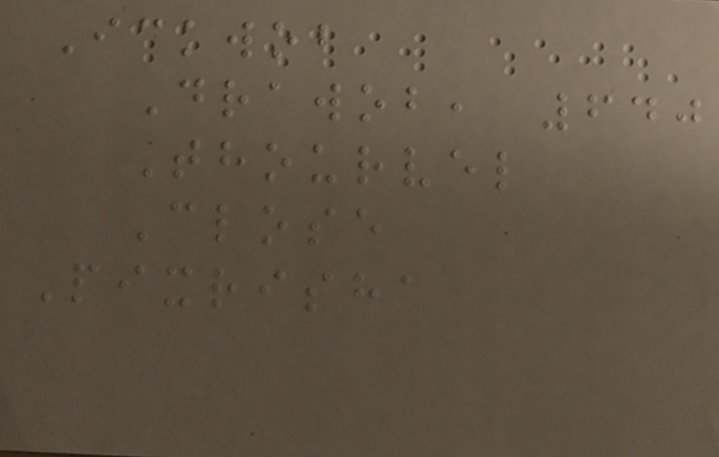Ickwob
Drawob, 640
Thourvel
Close
Pixrisha
